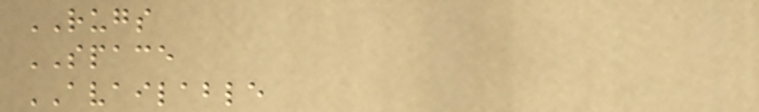RUGS
SPACE
AVAILABLE
